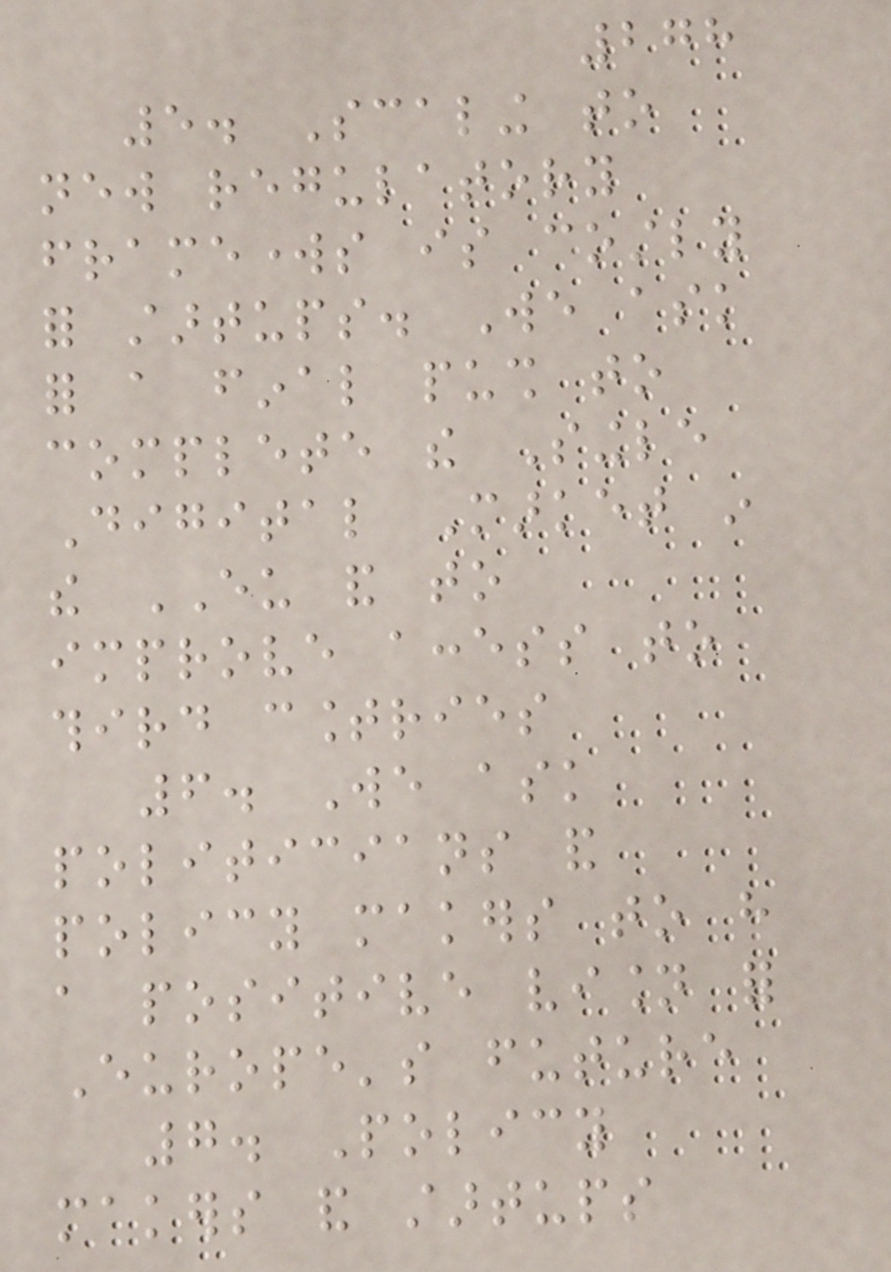278
5. Scaling to
new regulatory
frameworks is costly
for startups. We ask
for a final push to
complete the Single
Digital Market in
the EU and to
improve access to
third countries
6. We ask
politicians and
policy makers to have
a positive vision for
Europe's future
7. Policy
makers and startups
